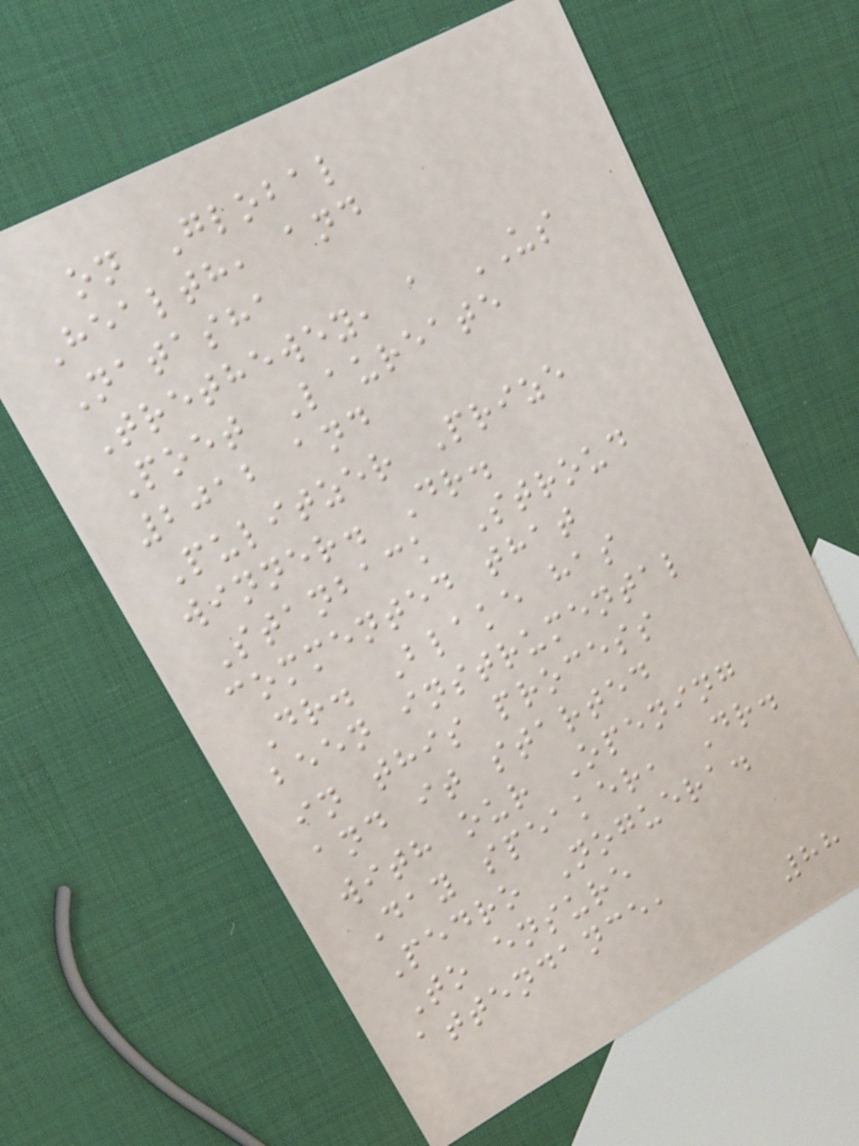on Global
Health, and
Natasha
Trethewey, a US
Poet Laureate
2012 and
Pulitzer Prize
winner. Dr.
Stanback Stroud
commented that
Dr. Blake has
been instrumental
in this process
and it started
with our Opening
Day speaker, Dr.
Pedro Noguera.
To ensure
attendance,
88
